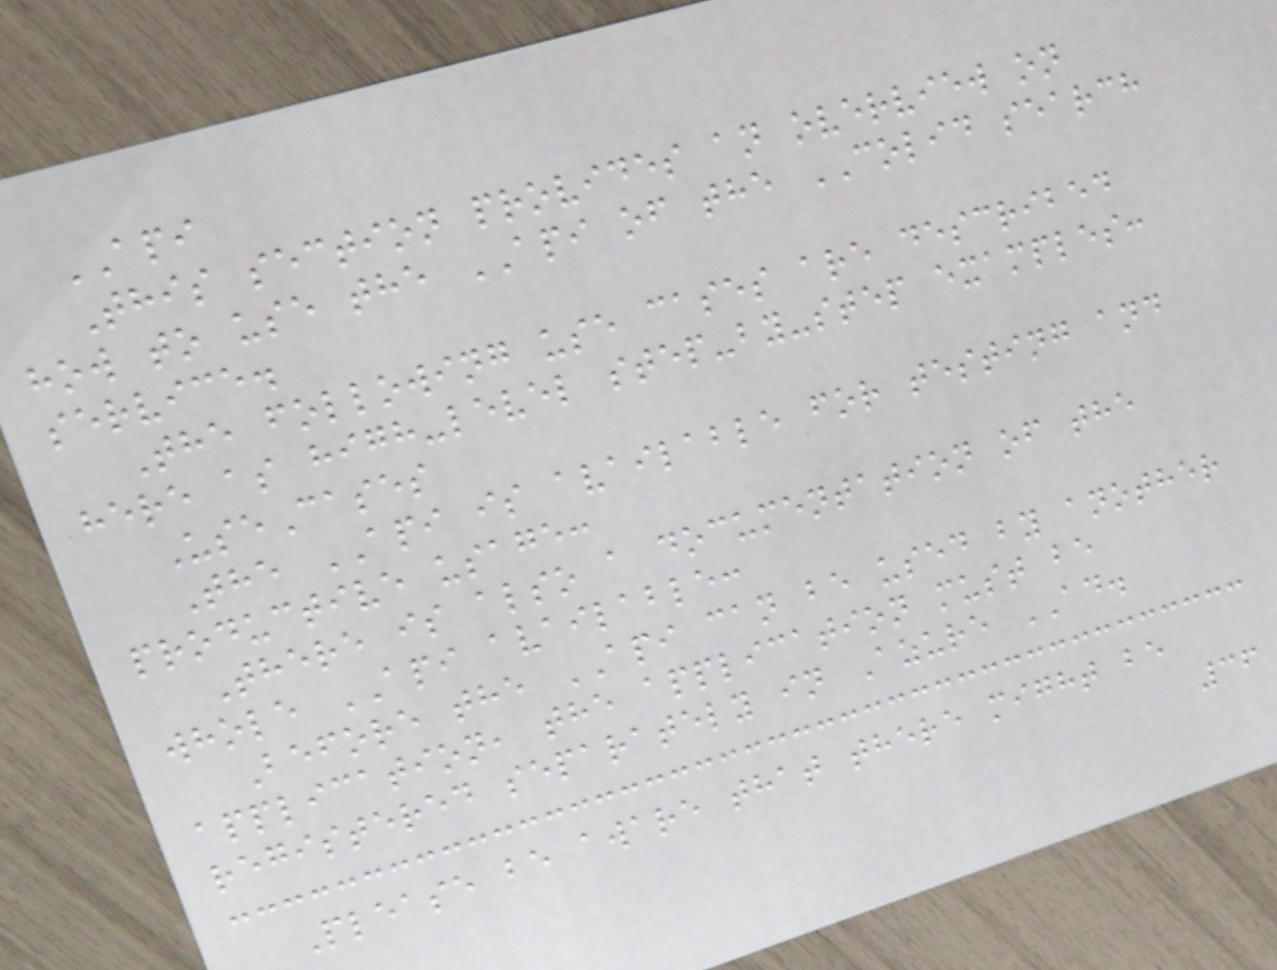API
This section provides an overview on
how to use the API of the COLID search
service.
The following use cases are described
here as high-level step-by-step examples:
UseCases
The API is available for testing and
productive usage:
There is also a documentation of the
whole API available:
Before the API can be used by another
application, the application must be
registered separately in Azure AD.
Please be aware that there might be
36
